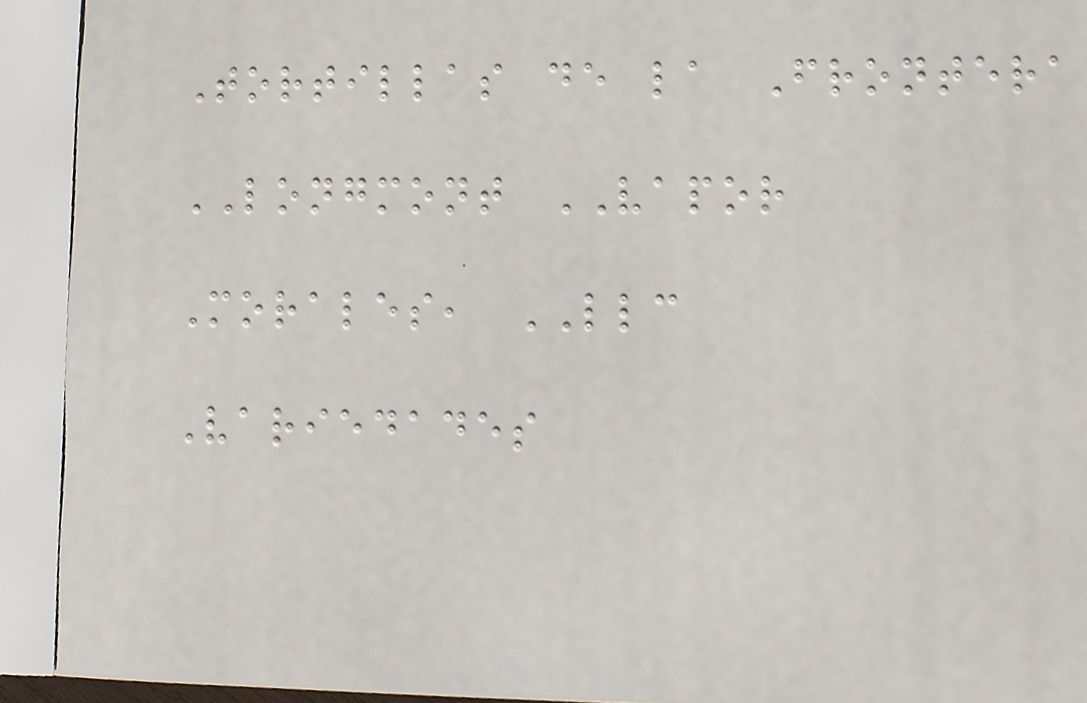Tortillas de la Frontera
LONGMONT VAPOR
Morales, LLC
Variedades
